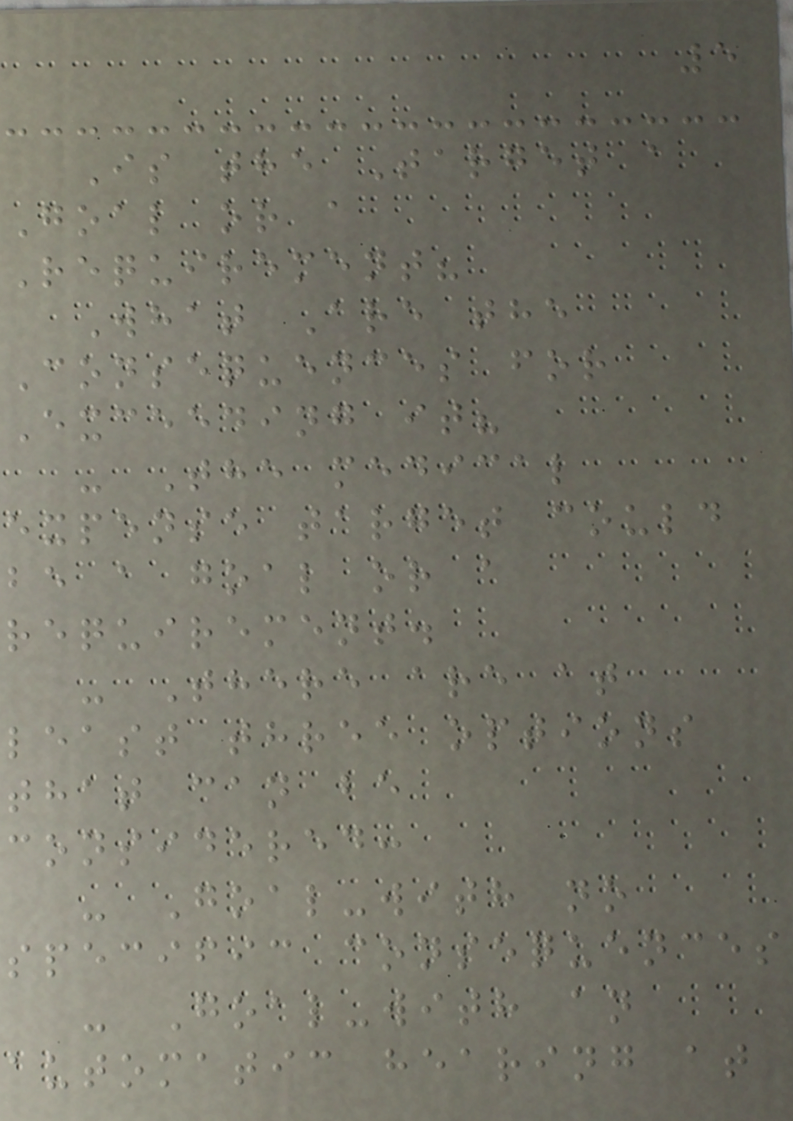5
Is the Target a
Goal or a
Requirement?
What Are the
Consequences for
Exceeding it?
- The medical
expense target could
be a goal or a
requirement.
- There are at
least three options
that can be
considered:
- Goal-with no
specific consequences
- Goal-with an
automatic hearing at
